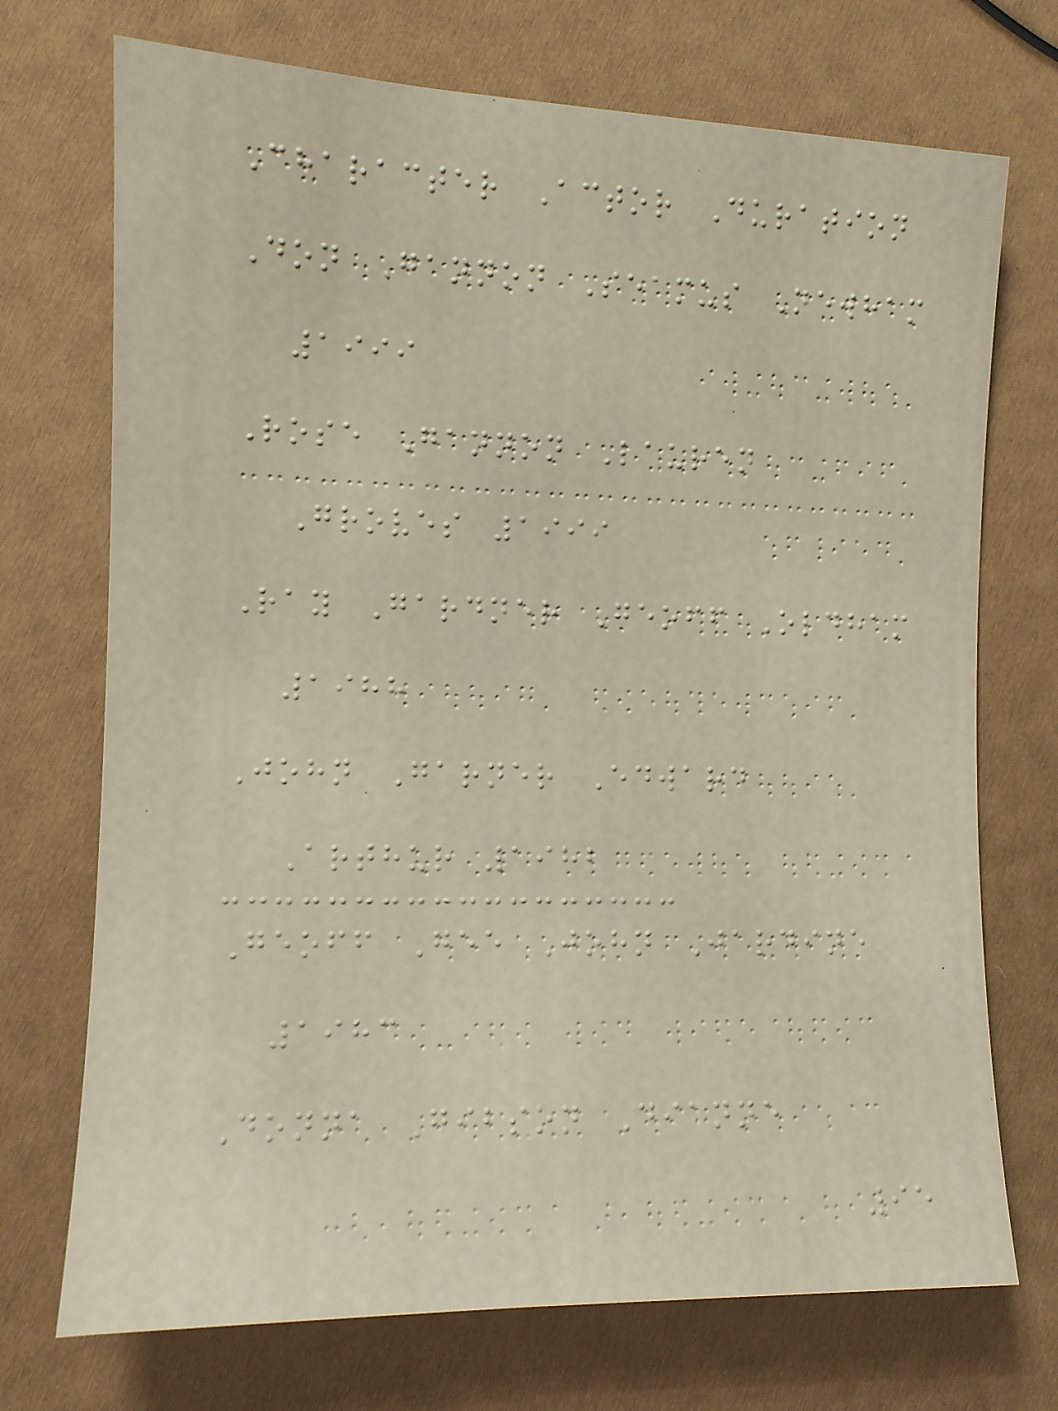Character Actor Duration
Don Gannon Seamus Newham
1999
Rose Gannon Lauren
Groves 1999
Ray Gardner Geoff Oldham
1988
John Garner Edward
Arthur 1982
Geoff Gee John Jardine
1983
Donna Gibson Dianne
95
